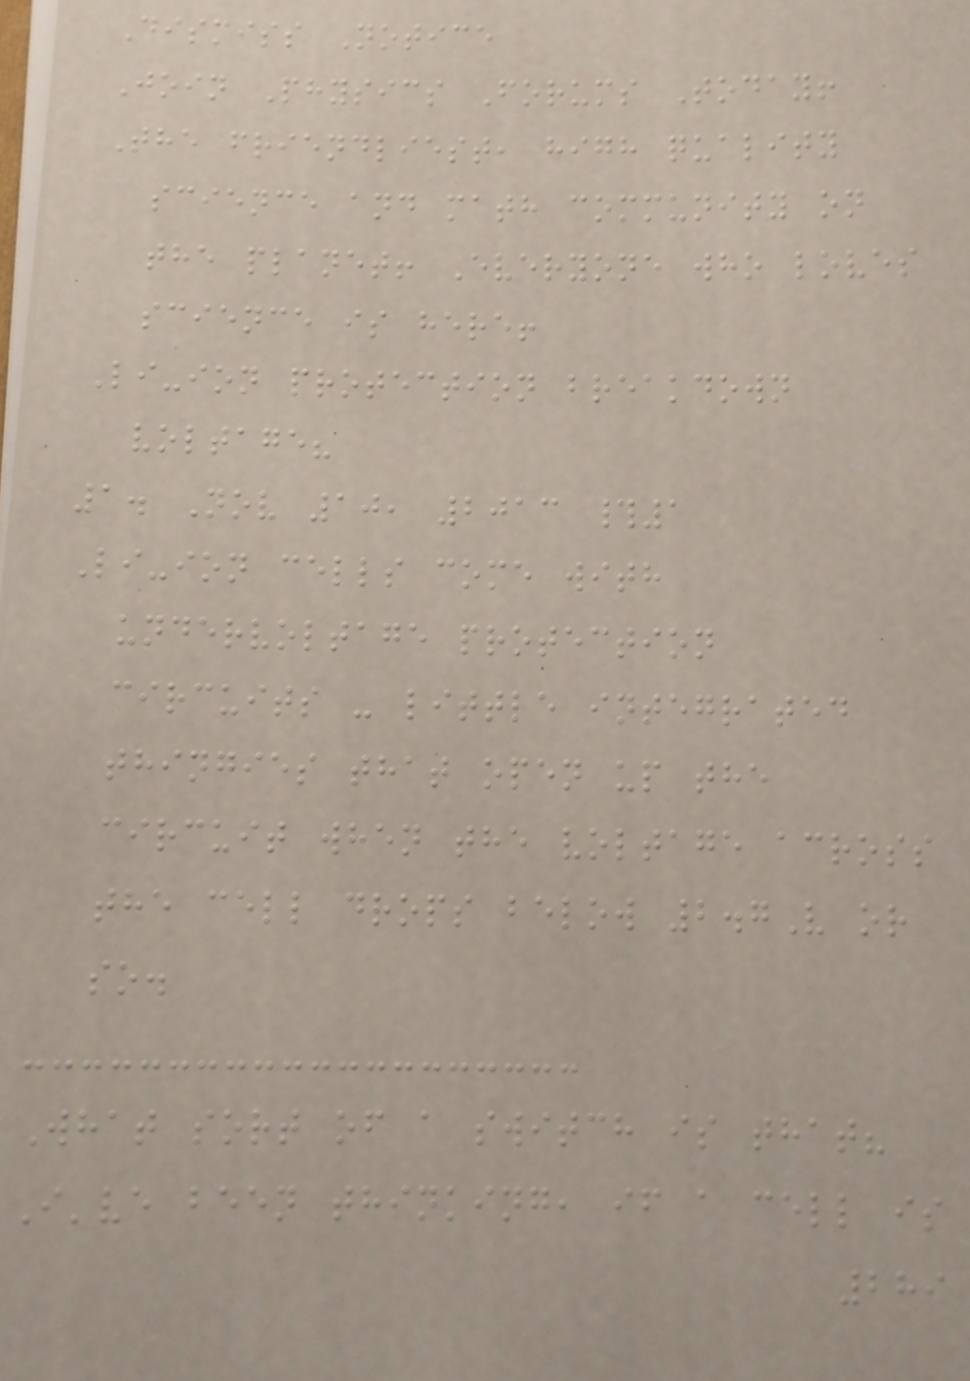Dismiss Notice
Join Physics Forums Today!
The friendliest, high quality
science and math community on
the planet! Everyone who loves
science is here!
Li-ion protection breakdown
voltage?
1. Nov 10, 2013 #1
Li-ion cells come with
undervoltage protection
circuits - little integrated
thingies that open up the
circuit when the voltage across
the cell drops below 2.7V or
so.
What sort of a switch is that?
I've been thinking, if a cell is
289
